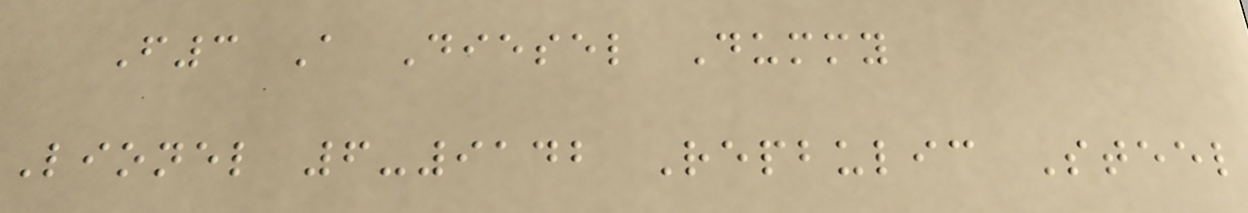F3 A Diesel Dummy
Lionel 6-9142 Repbulic Steel
